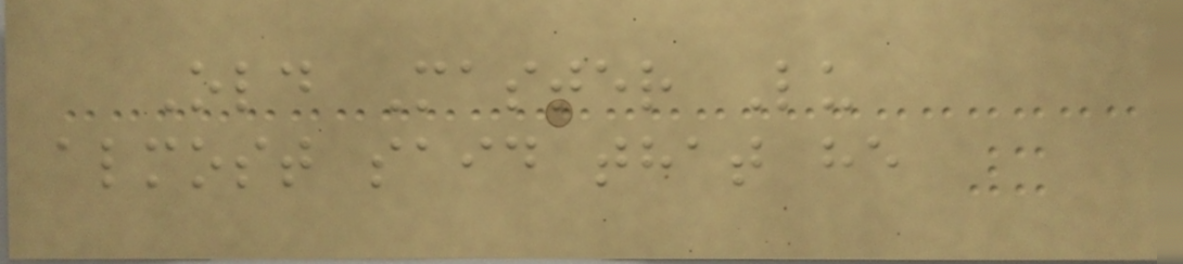Old Master Lu
almost said that he
